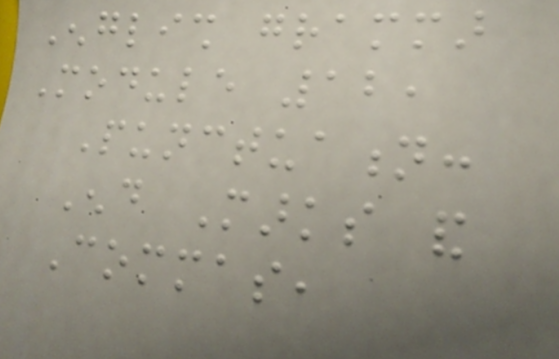English grammar
Module 12,
Punctuation:
End Marks and
Commas,
